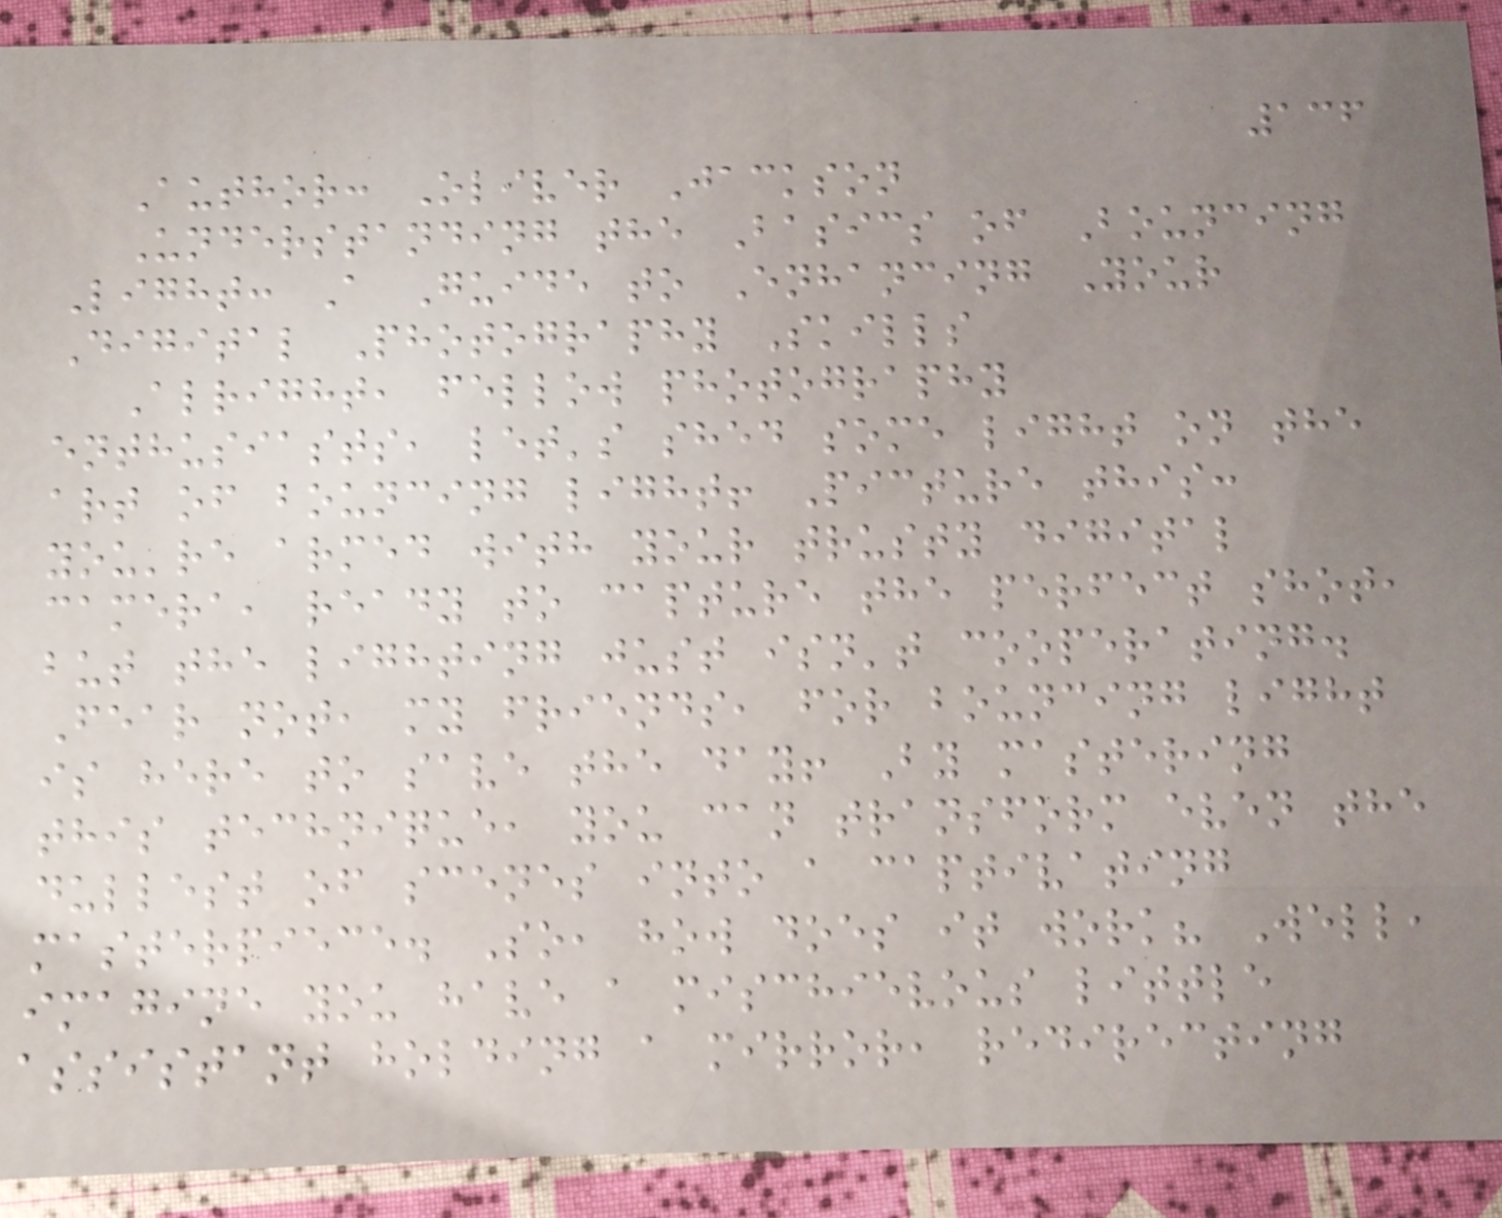136
Author: Oliver Jackson
Understanding the Basics of Bouncing
Light: A Guide to Enhancing Your
Digital Photography Skills
Alright, fellow photography
enthusiasts, let's shed some light on the
art of bouncing light! Picture this:
you're armed with your trusty digital
camera, ready to capture the perfect shot,
but the lighting just isn't cooperating.
Fear not, my friends, for bouncing light
is here to save the day! By mastering
this technique, you can transform even the
dullest of scenes into a captivating
masterpiece. So, how does it work? Well,
imagine you have a mischievous little
assistant holding a mirror, redirecting
